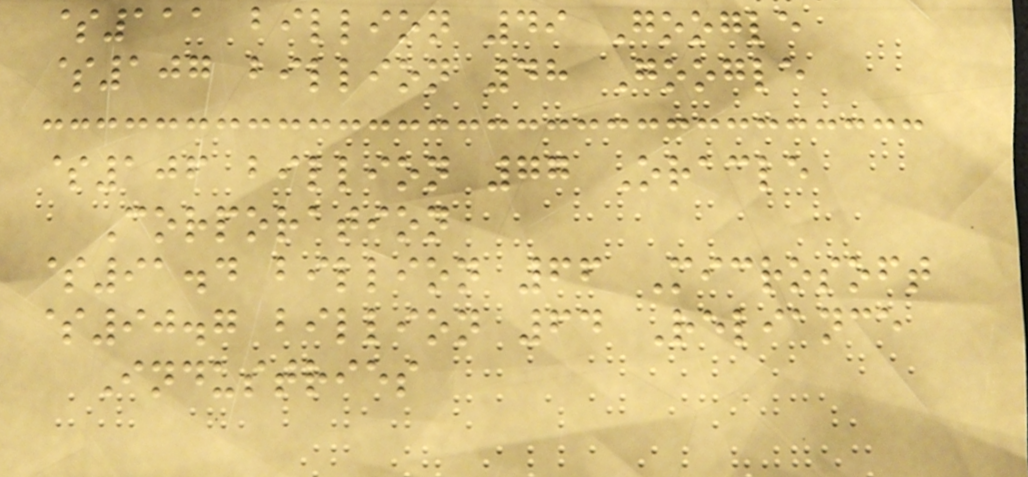$111 billion 49 Google
$107 billion 48 Google
$106 billion 77 Oracle
Corporation
$91.4 billion 66 Microsoft
$90.7 billion 64 Reliance
Industries
